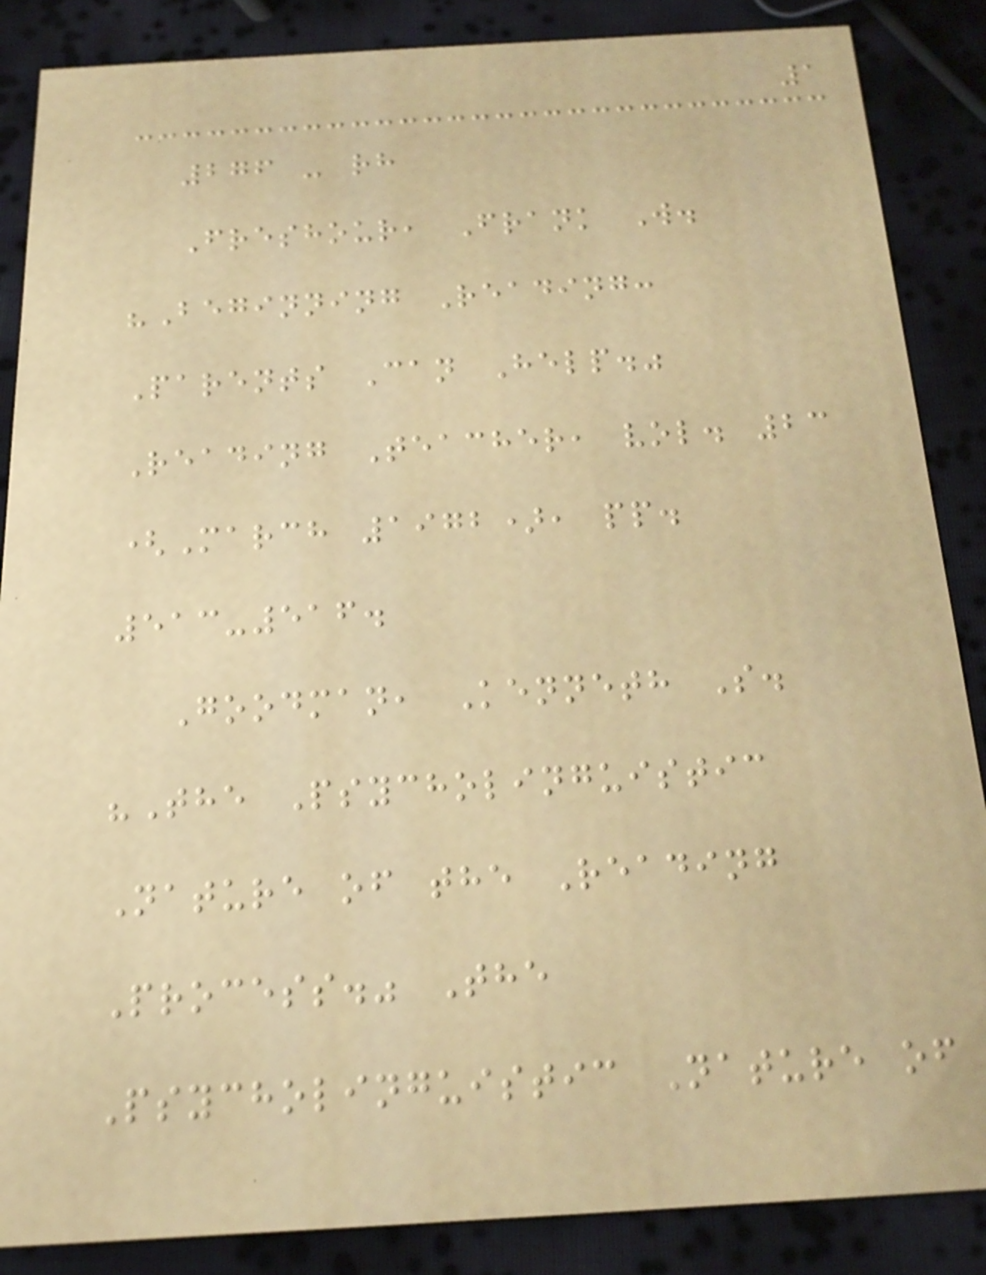1
276 - rh
Freshour, Frank W.
"Beginning Reading:
Parents Can Help."
Reading Teacher, vol. 23
(March 1972), pp.
513-516.
Goodman, Kenneth S.
"The Psycholinguistic
Nature of the Reading
Process." The
Psycholinguistic Nature of
